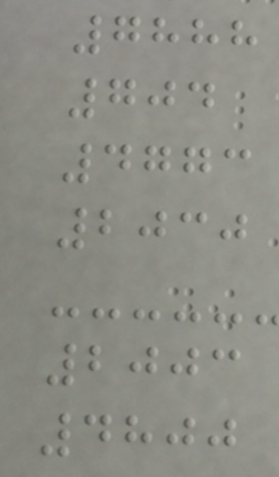7888
704
4773
2030
2003
4800
